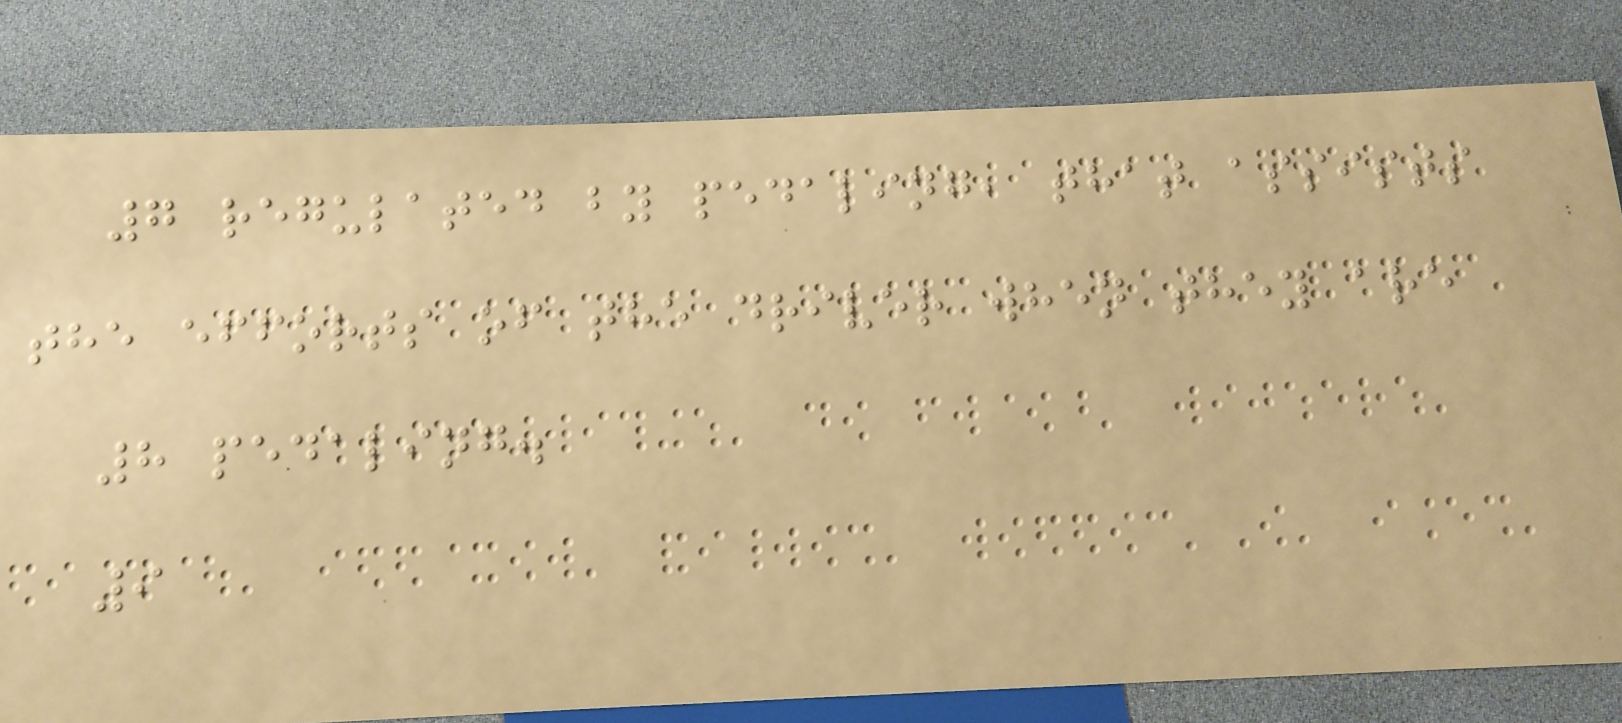7 regulated by pedaling, that assists
the efforts of the driver when they are
8 pedaling.
9
